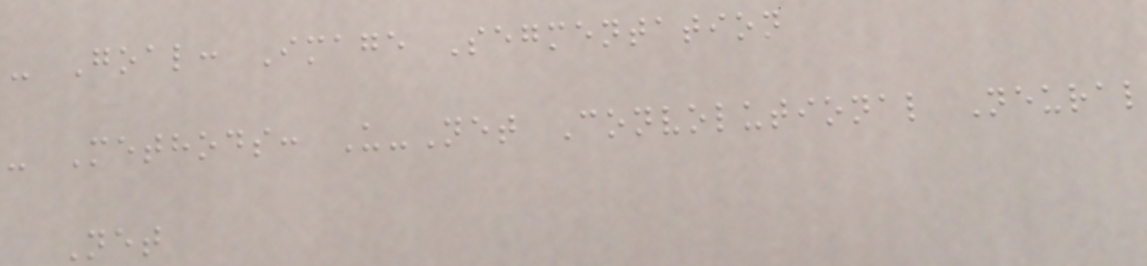- Goal: Image Segmentation
- Methods: U-Net Convolutional Neural
Net
